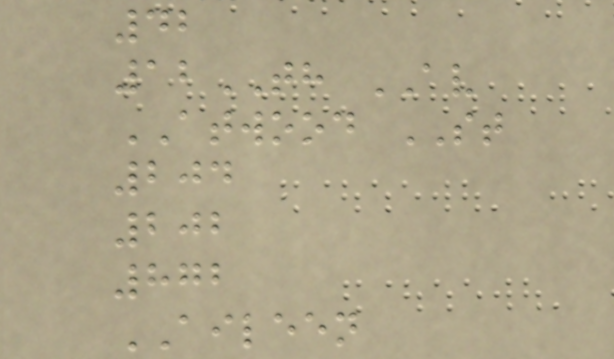42
12TH AV
ATWOOD ST
204
202
872
AILEEN
